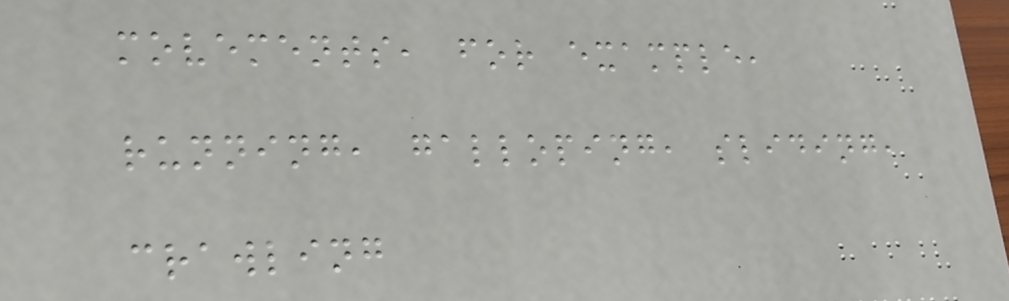movements, for example,
running, galloping, sliding,
crawling
